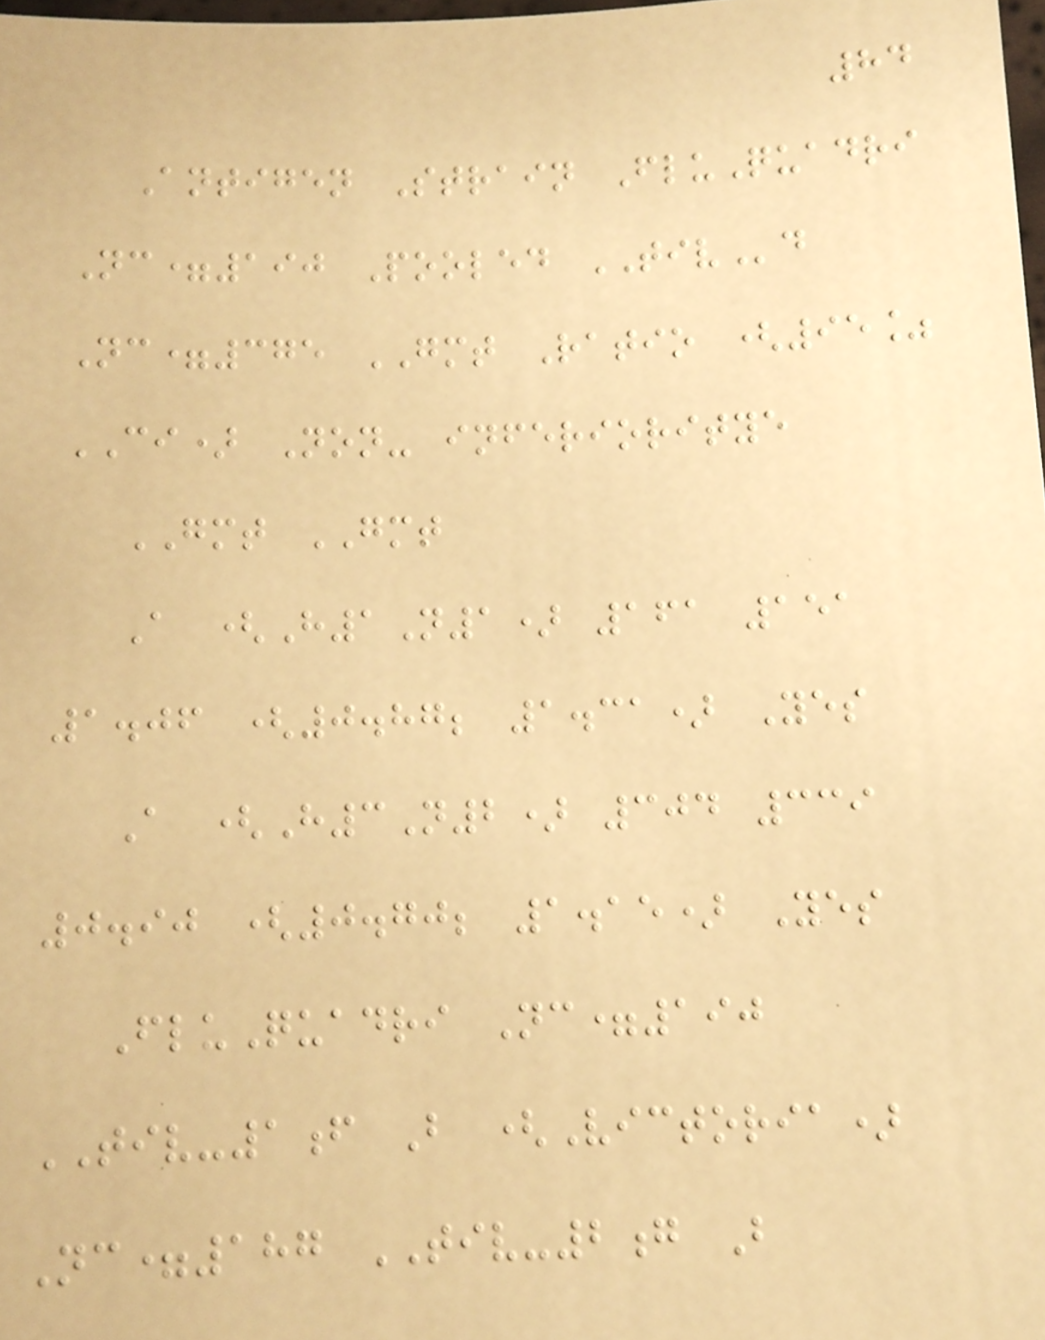84
Antigen Strain FluQuadri
Nc=190 Pooled TIVd
Nc=375 GMT Ratio (95%
CI) Non- inferioritye
GMT GMT
A (H1N1) 161 151
1.06 (0.87; 1.31) Yes
A (H3N2) 304 339
0.90 (0.70; 1.15) Yes
FluQuadri Nc=190
TIV-1f B (Victoria)
Nc=187 TIV-2g B
